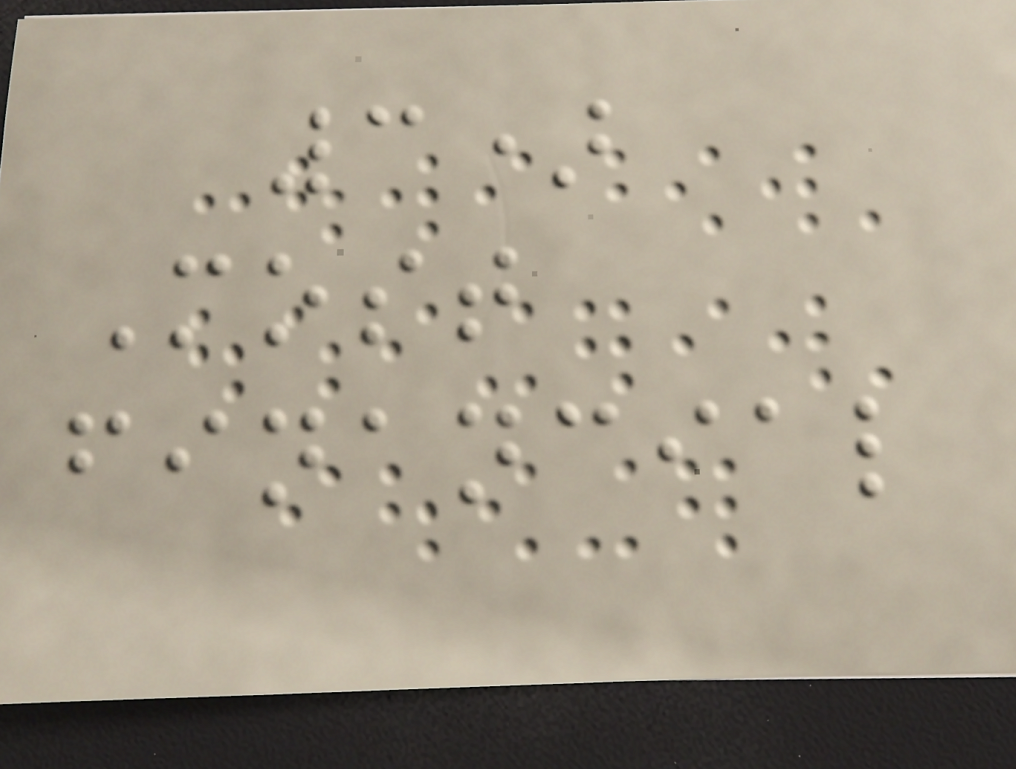3)
Most
financial
